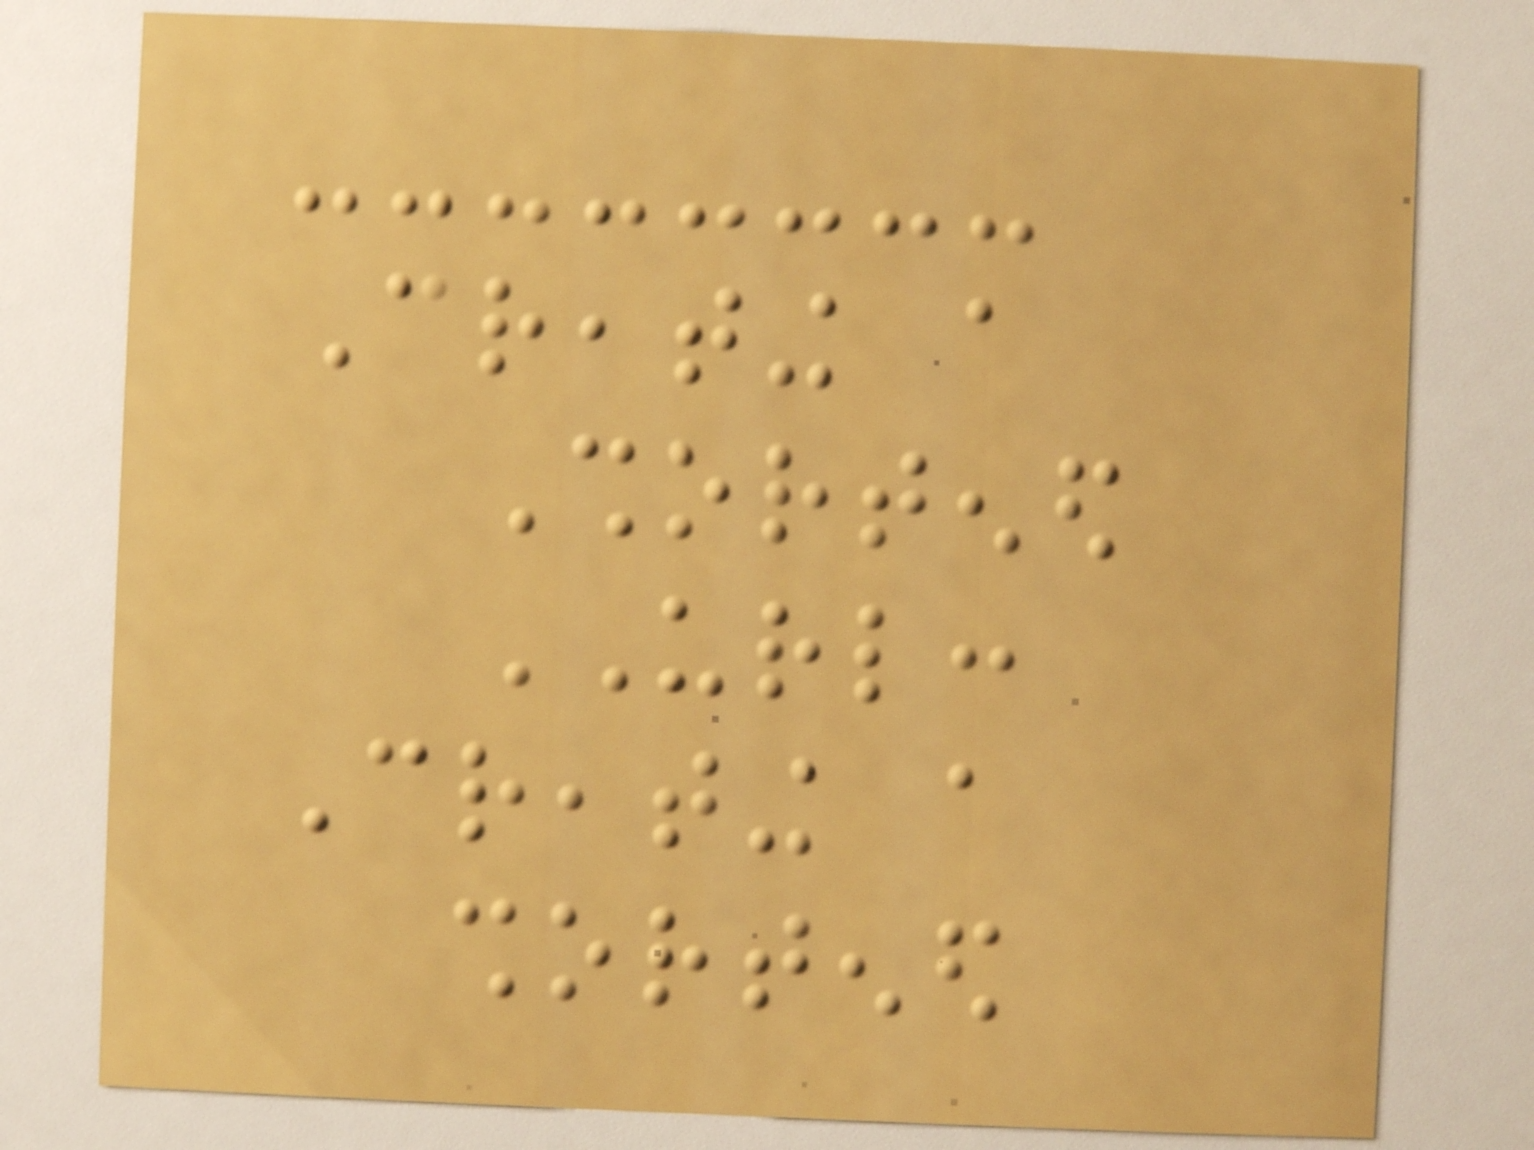Creating a
Shortened
URL:
Creating a
shortened
